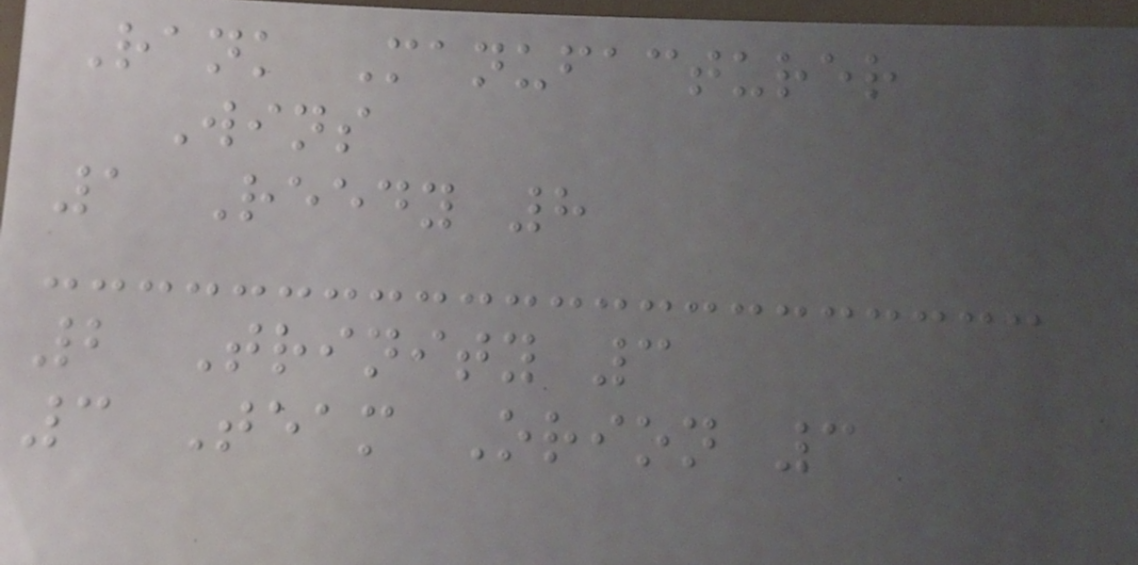Rank Manufacturer
Wins
1 Reedy 8
2 Trinity 3
3 Team Orion 3
